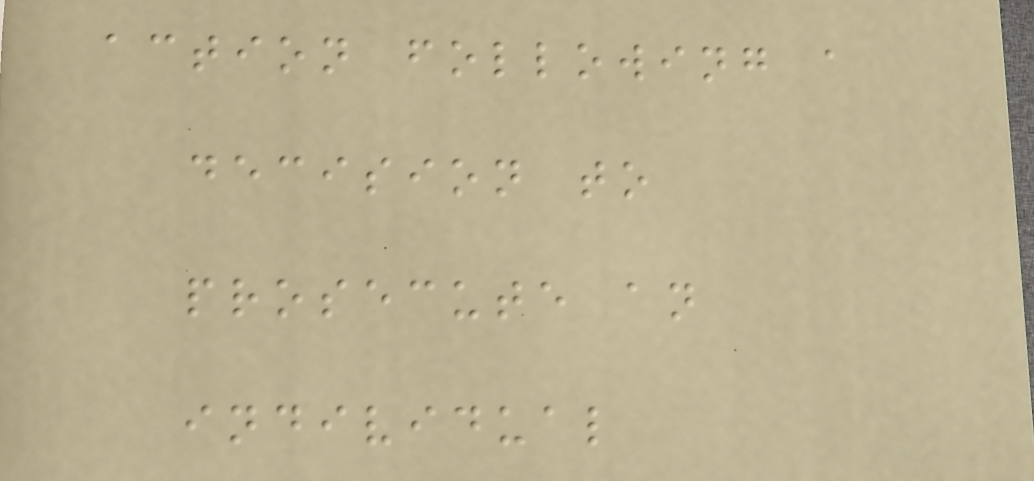action following a
decision to
prosecute an
individual
